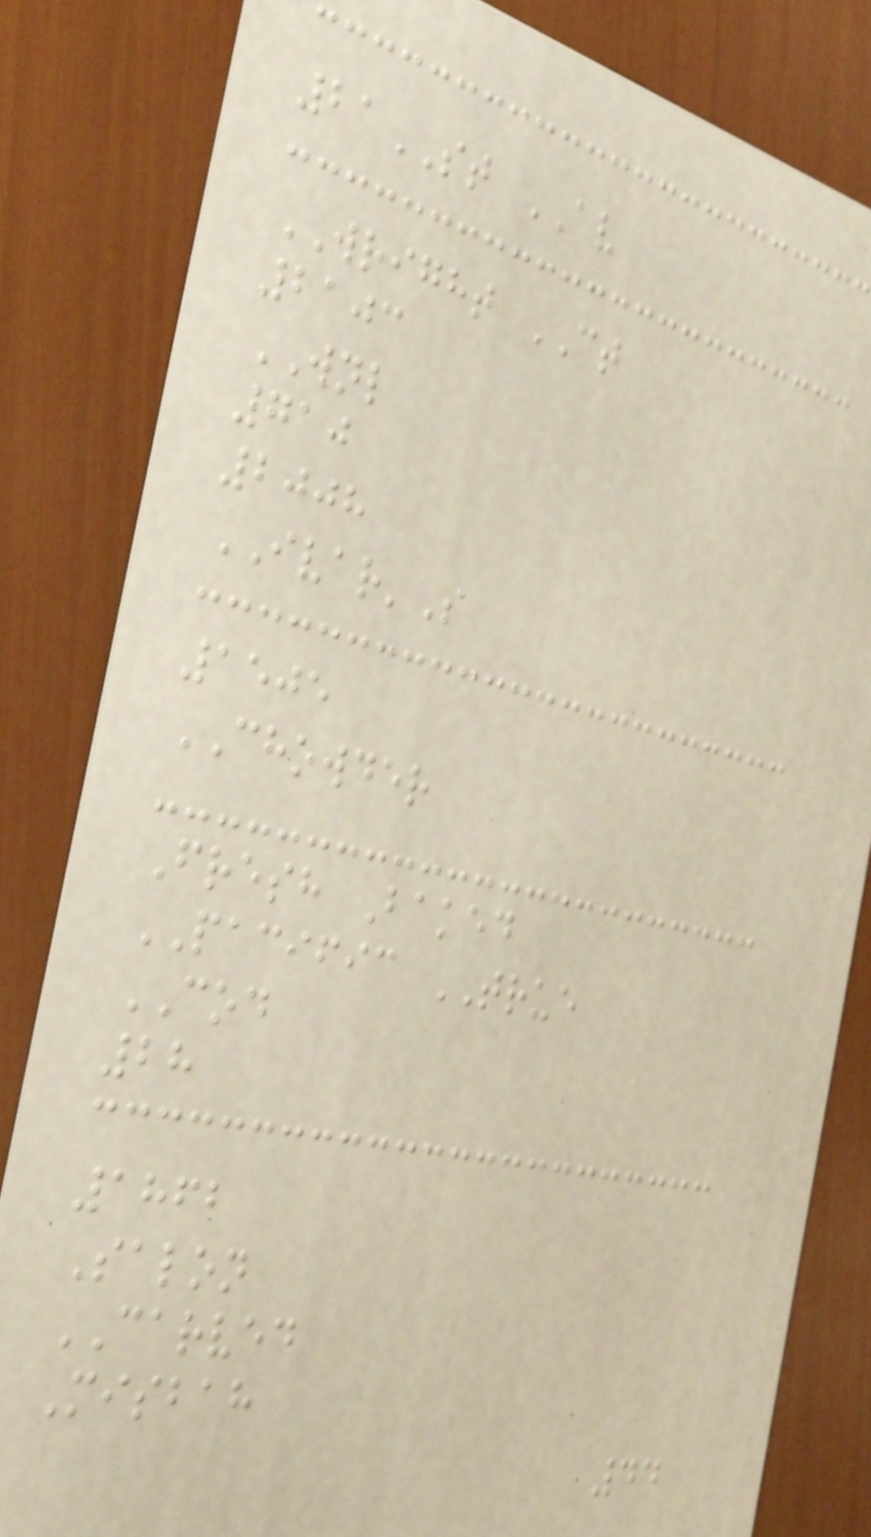21ST AV
WRIGHT CT
2103
WNL
710
2008
IVAR'S
1505
CHOWDER
Fresh Baked
PACIFIC TRUE
COD
28
1862
Salon
CARVED
Misbah
44
